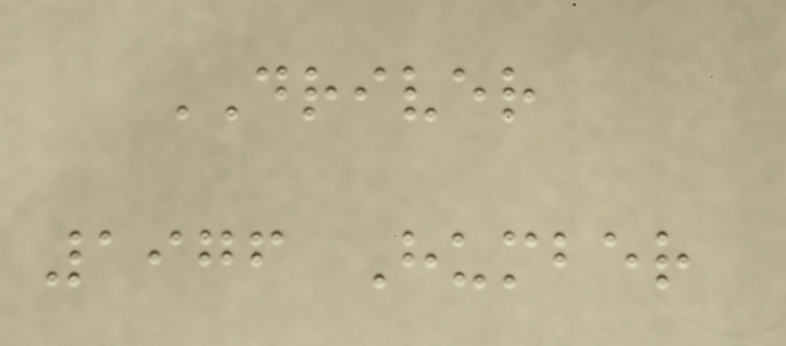DRIVER
1976 Humber
